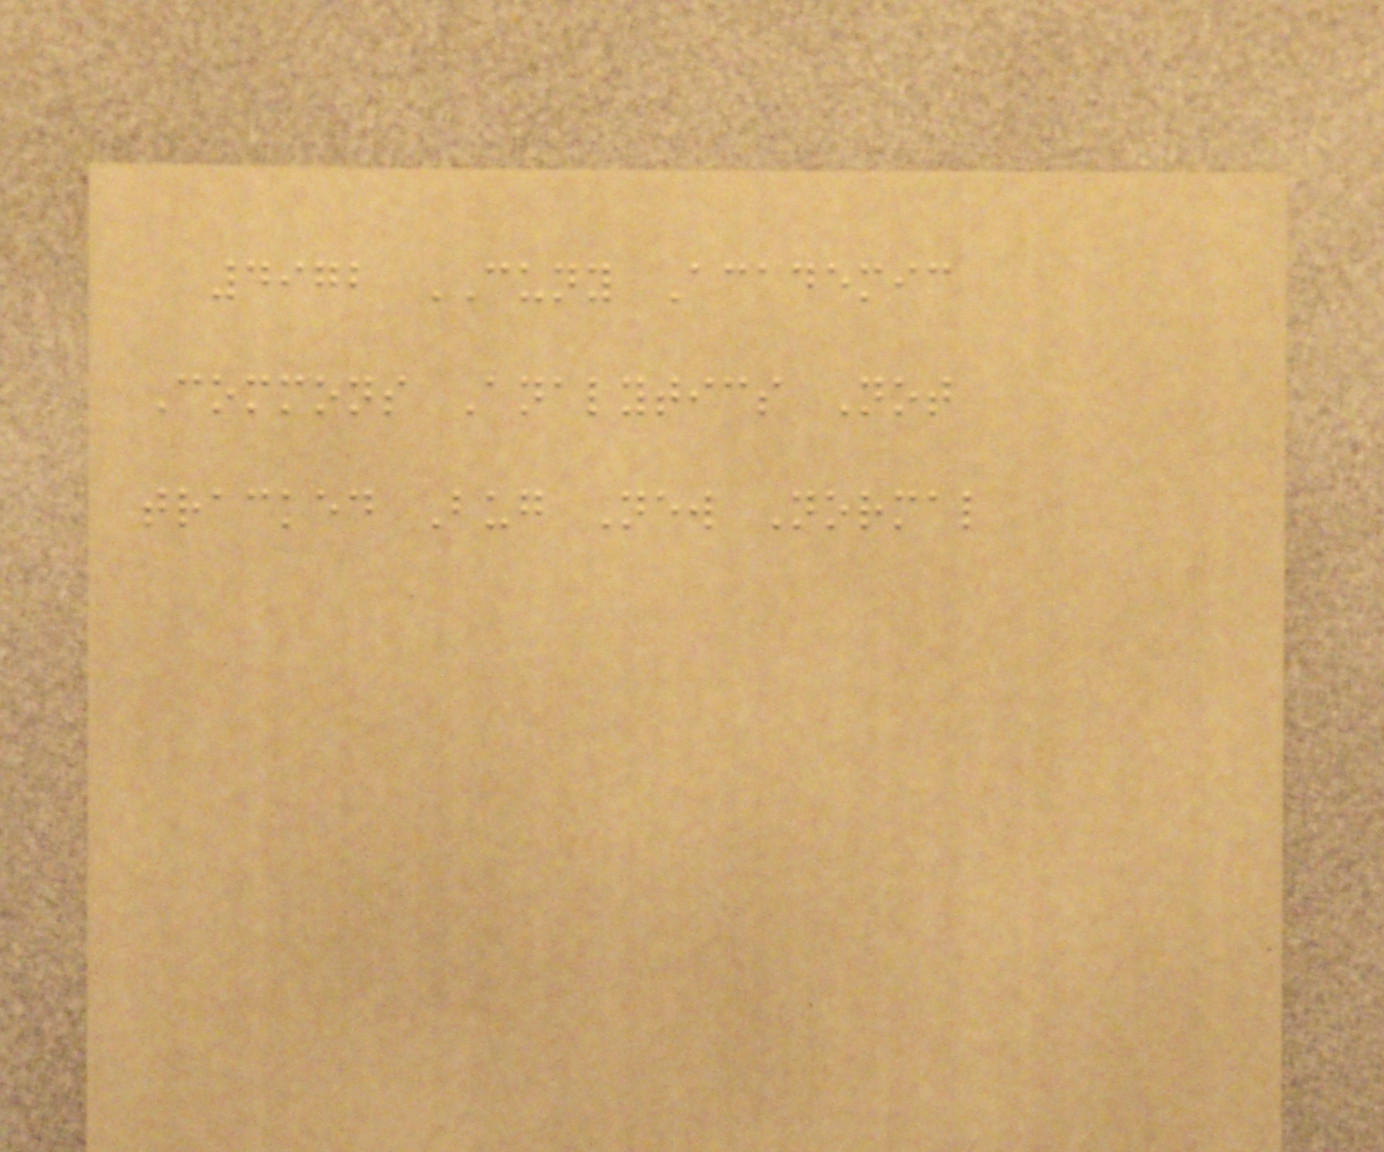4972 CUNY Academic
Commons Analytics Not
tracked Bug New Normal
